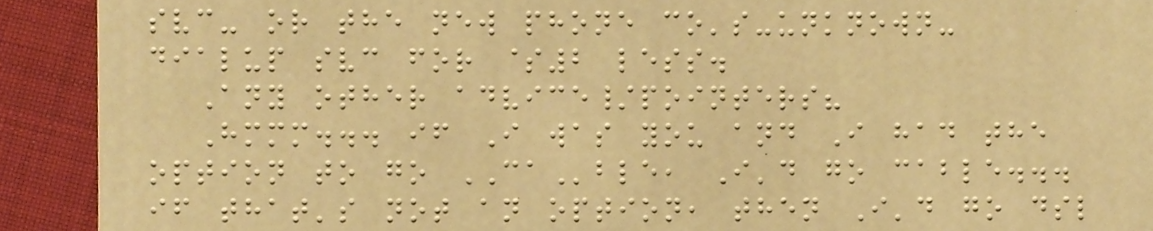svc- or the new phone co's-unknown-
dialup svc for $2 less.
Any other advice/pointers?
Hmmm... if I was you and I had the
option to go CAble, I'd go cable...
if that's not an option, then I'd go dsl
